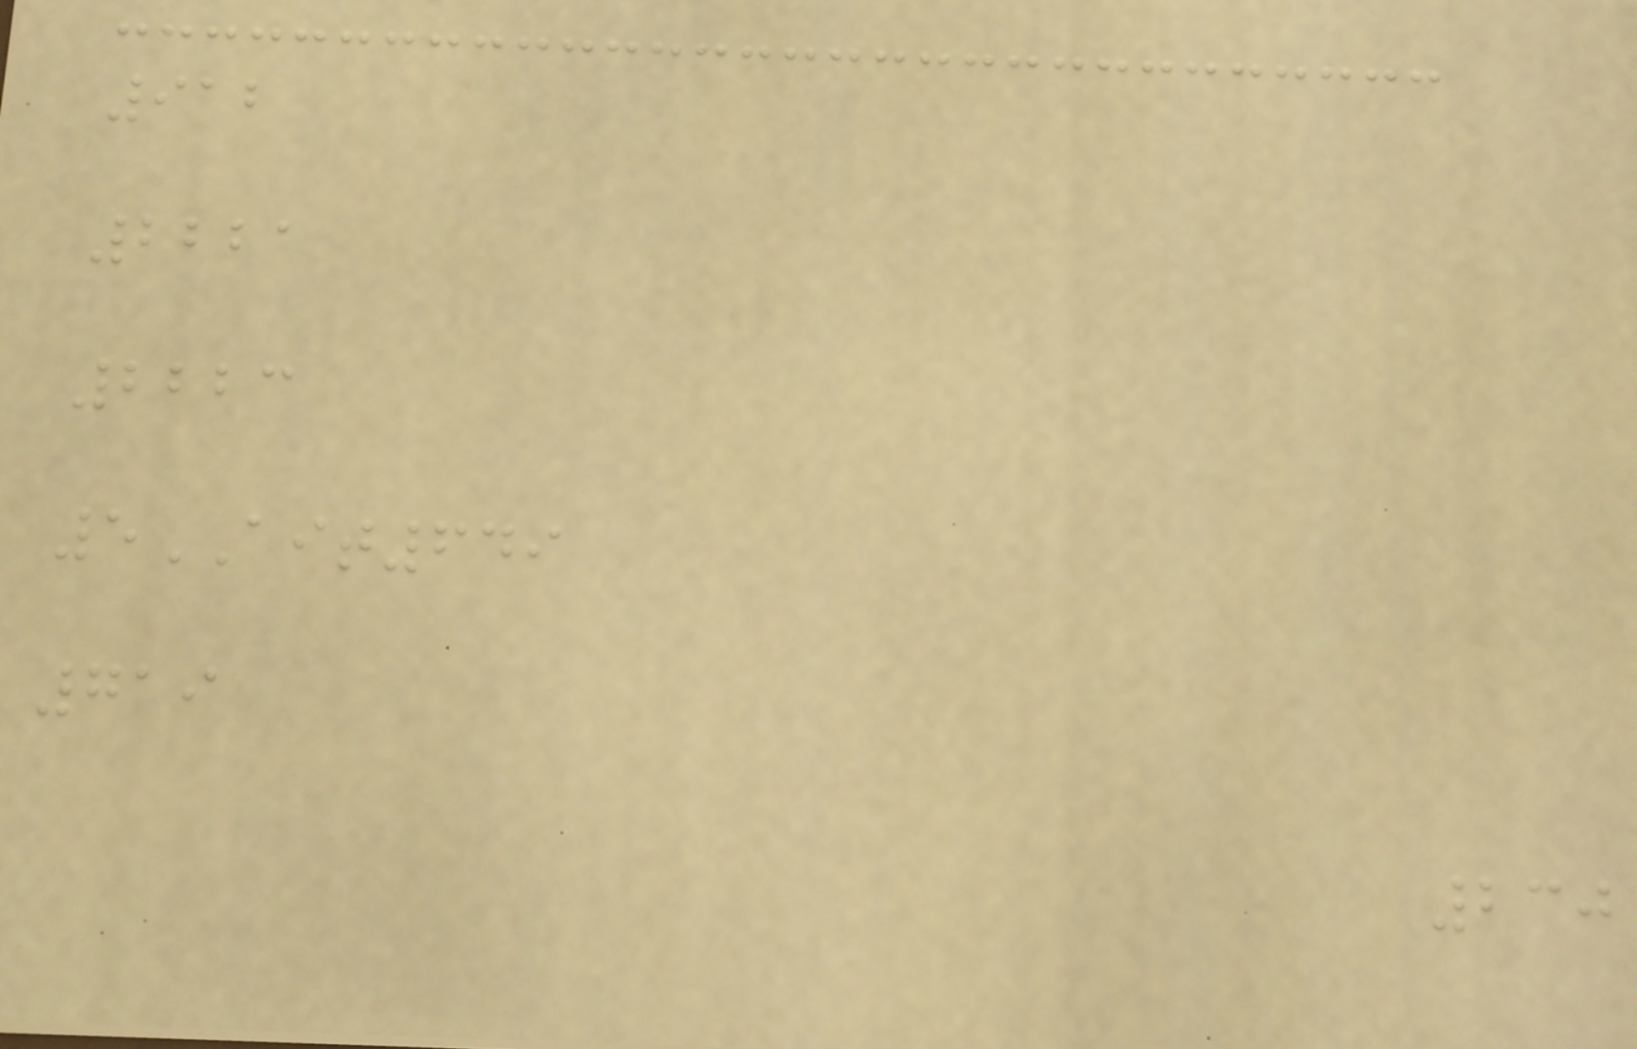912
2221
2223
5AIT649
719
230
